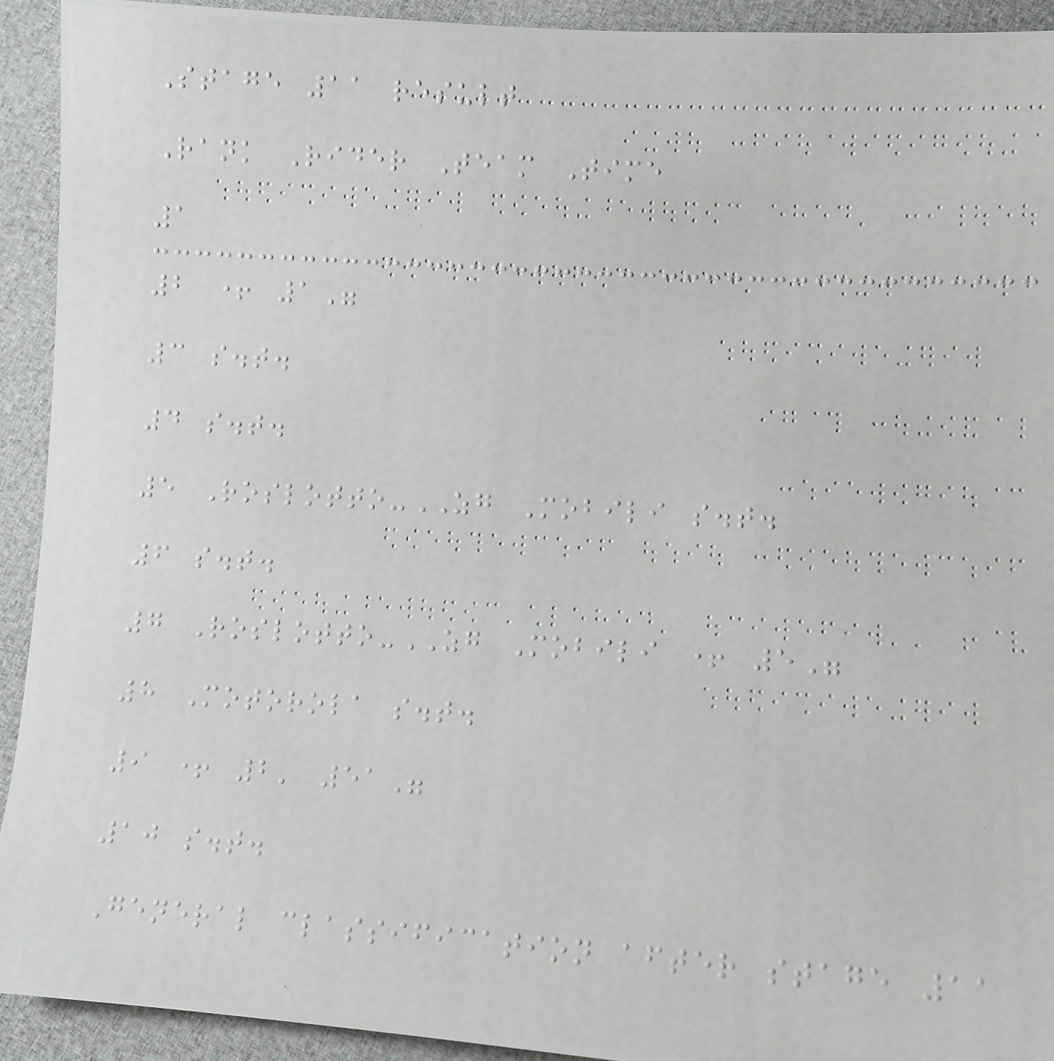Stage 11 result
Rank Rider Team Time
1
2 + 1"
3 s.t.
4 s.t.
5 Roslotto-ZG Mobili s.t.
6 s.t.
7 Roslotto-ZG Mobili + 5"
8 Motorola s.t.
9 + 2' 51"
10 s.t.
General classification after stage 11
